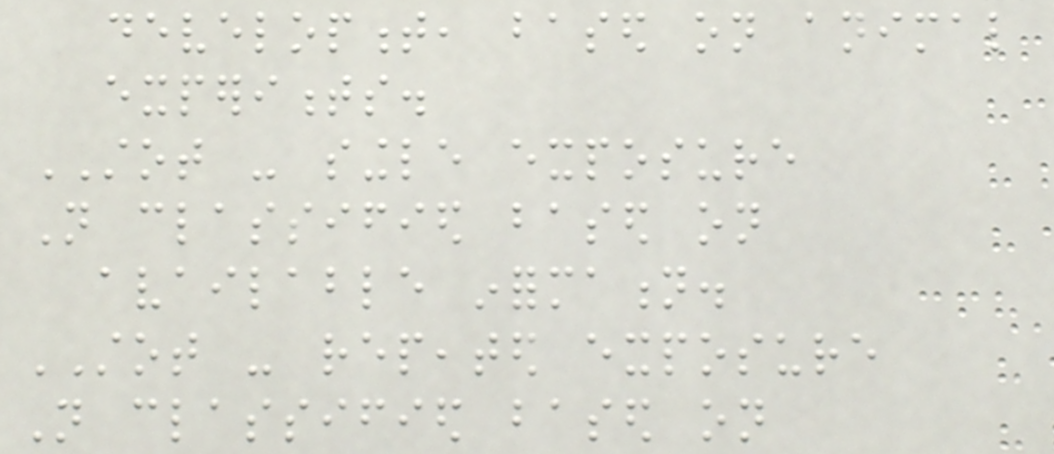development, based on animal
experiments.
STOT - single exposure
Not classified based on
available information.
STOT - repeated exposure
Not classified based on
